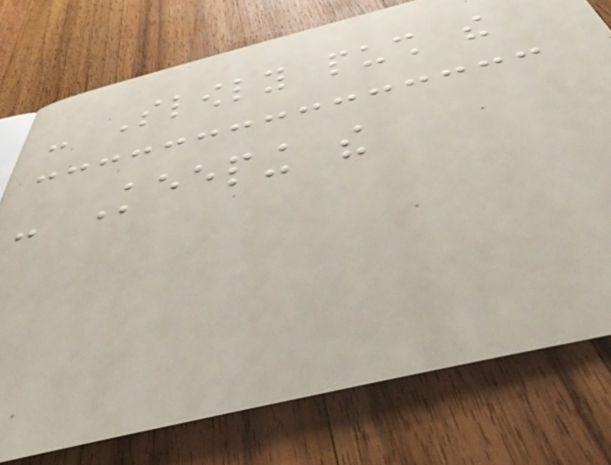- Slowly push the
- Keeping the
